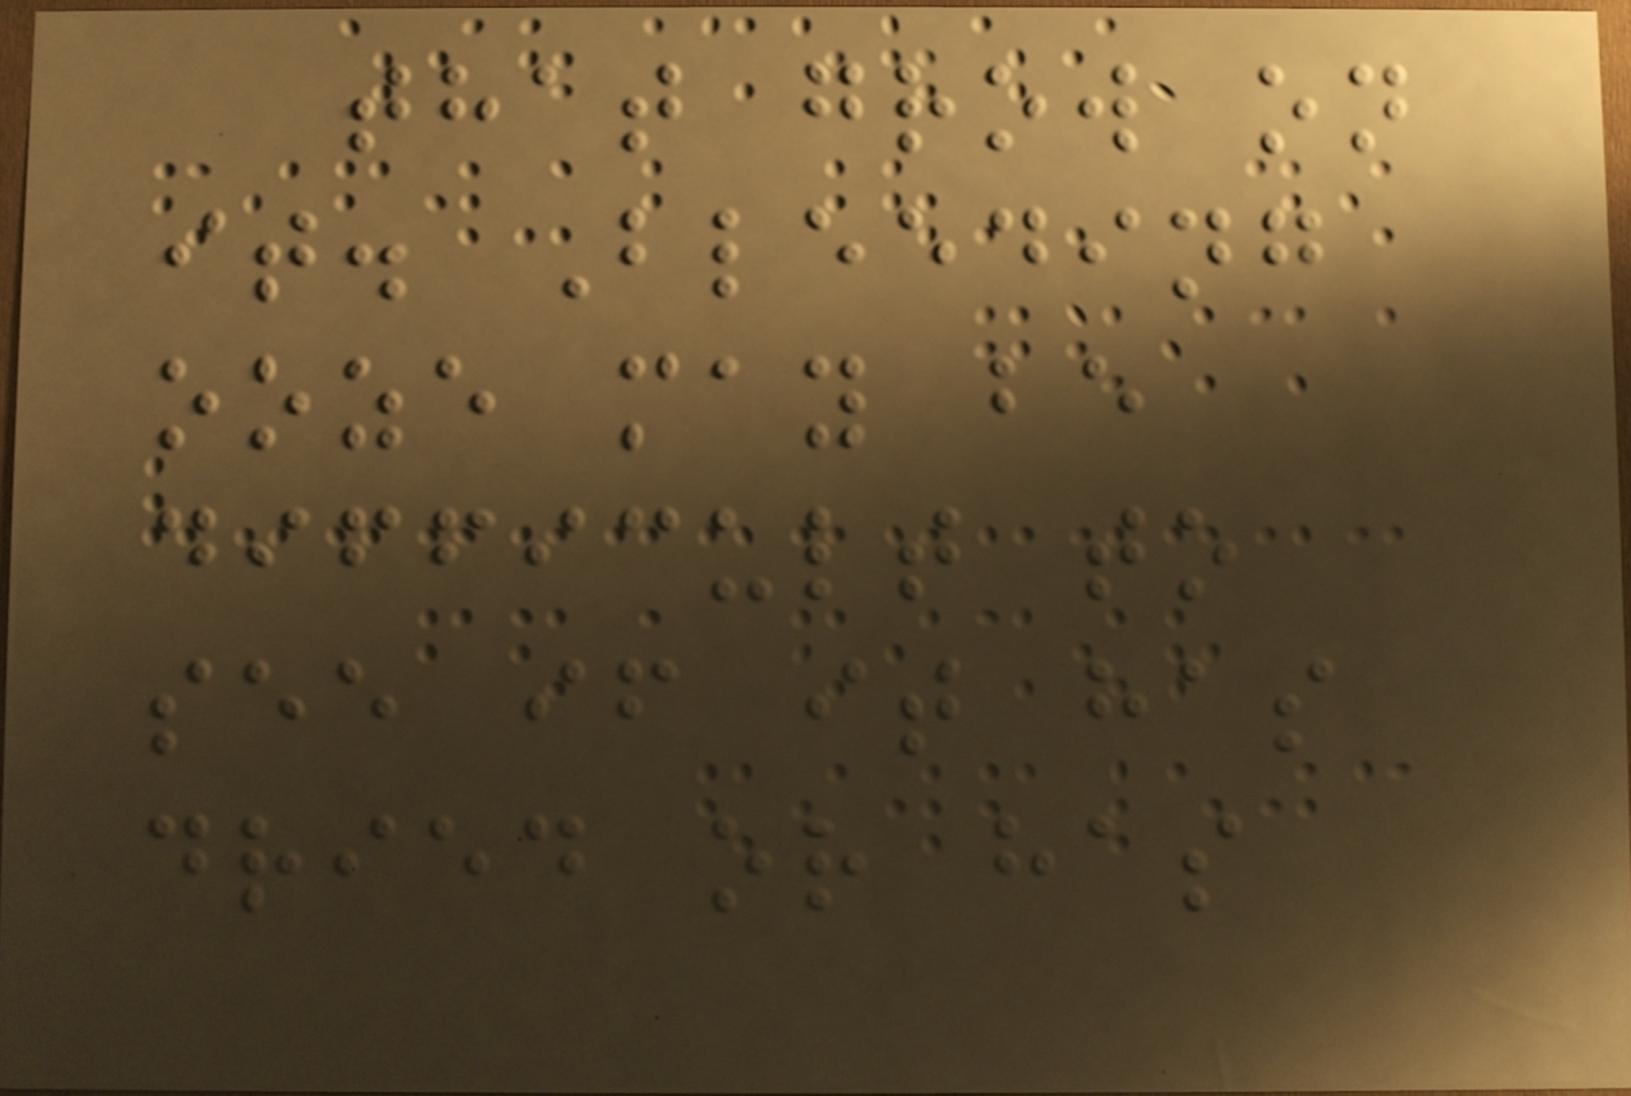that grow on
it. Bleeding
ooze may be
difficult to
see if it has
dried or has
